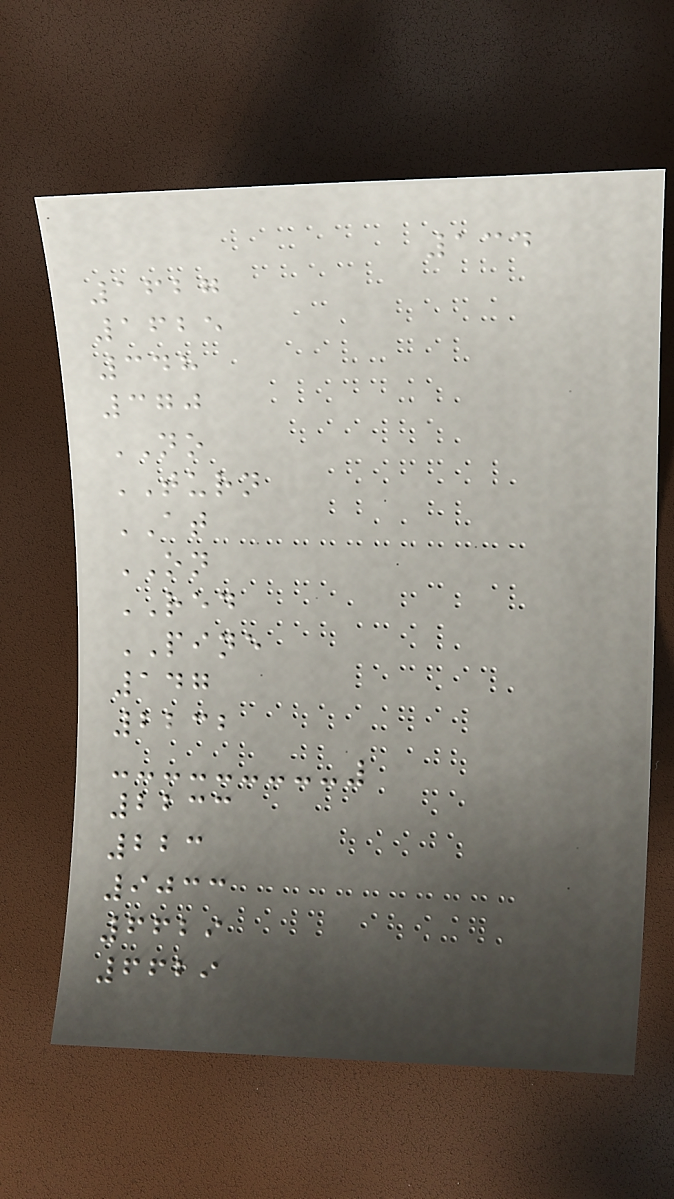134
1627
1625
348
370
NO
TURN
AT
ON
RED
PINE
147
2232
2233
223
9033
6629
6629
